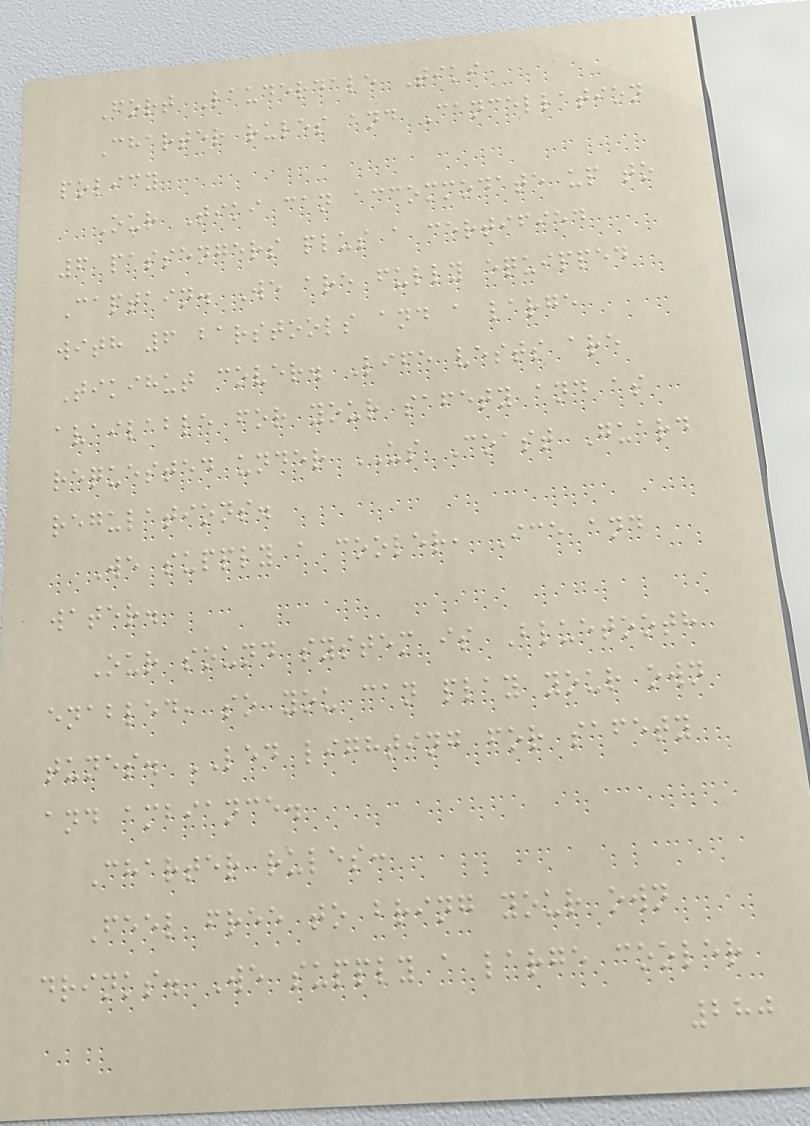Fort Lauderdale Tiki
Charter rules and Cancellation
policy
Our Tiki can accommodate up to
6 passengers plus a certified
Captain. We are fully equipped
with 6 barstools and a large
Tikihut cover. Life vests are
available for your safety and as
requested under US Coast Guard
regulations.
We supply a cooler, Ice and
water.
Our sound system is Bluetooth
enabled, so you can play your own
tunes. LED lighting for safety
and ambiance.
Charter rules:
Feel free to bring your own
drinks. We supply a large cooler
280
